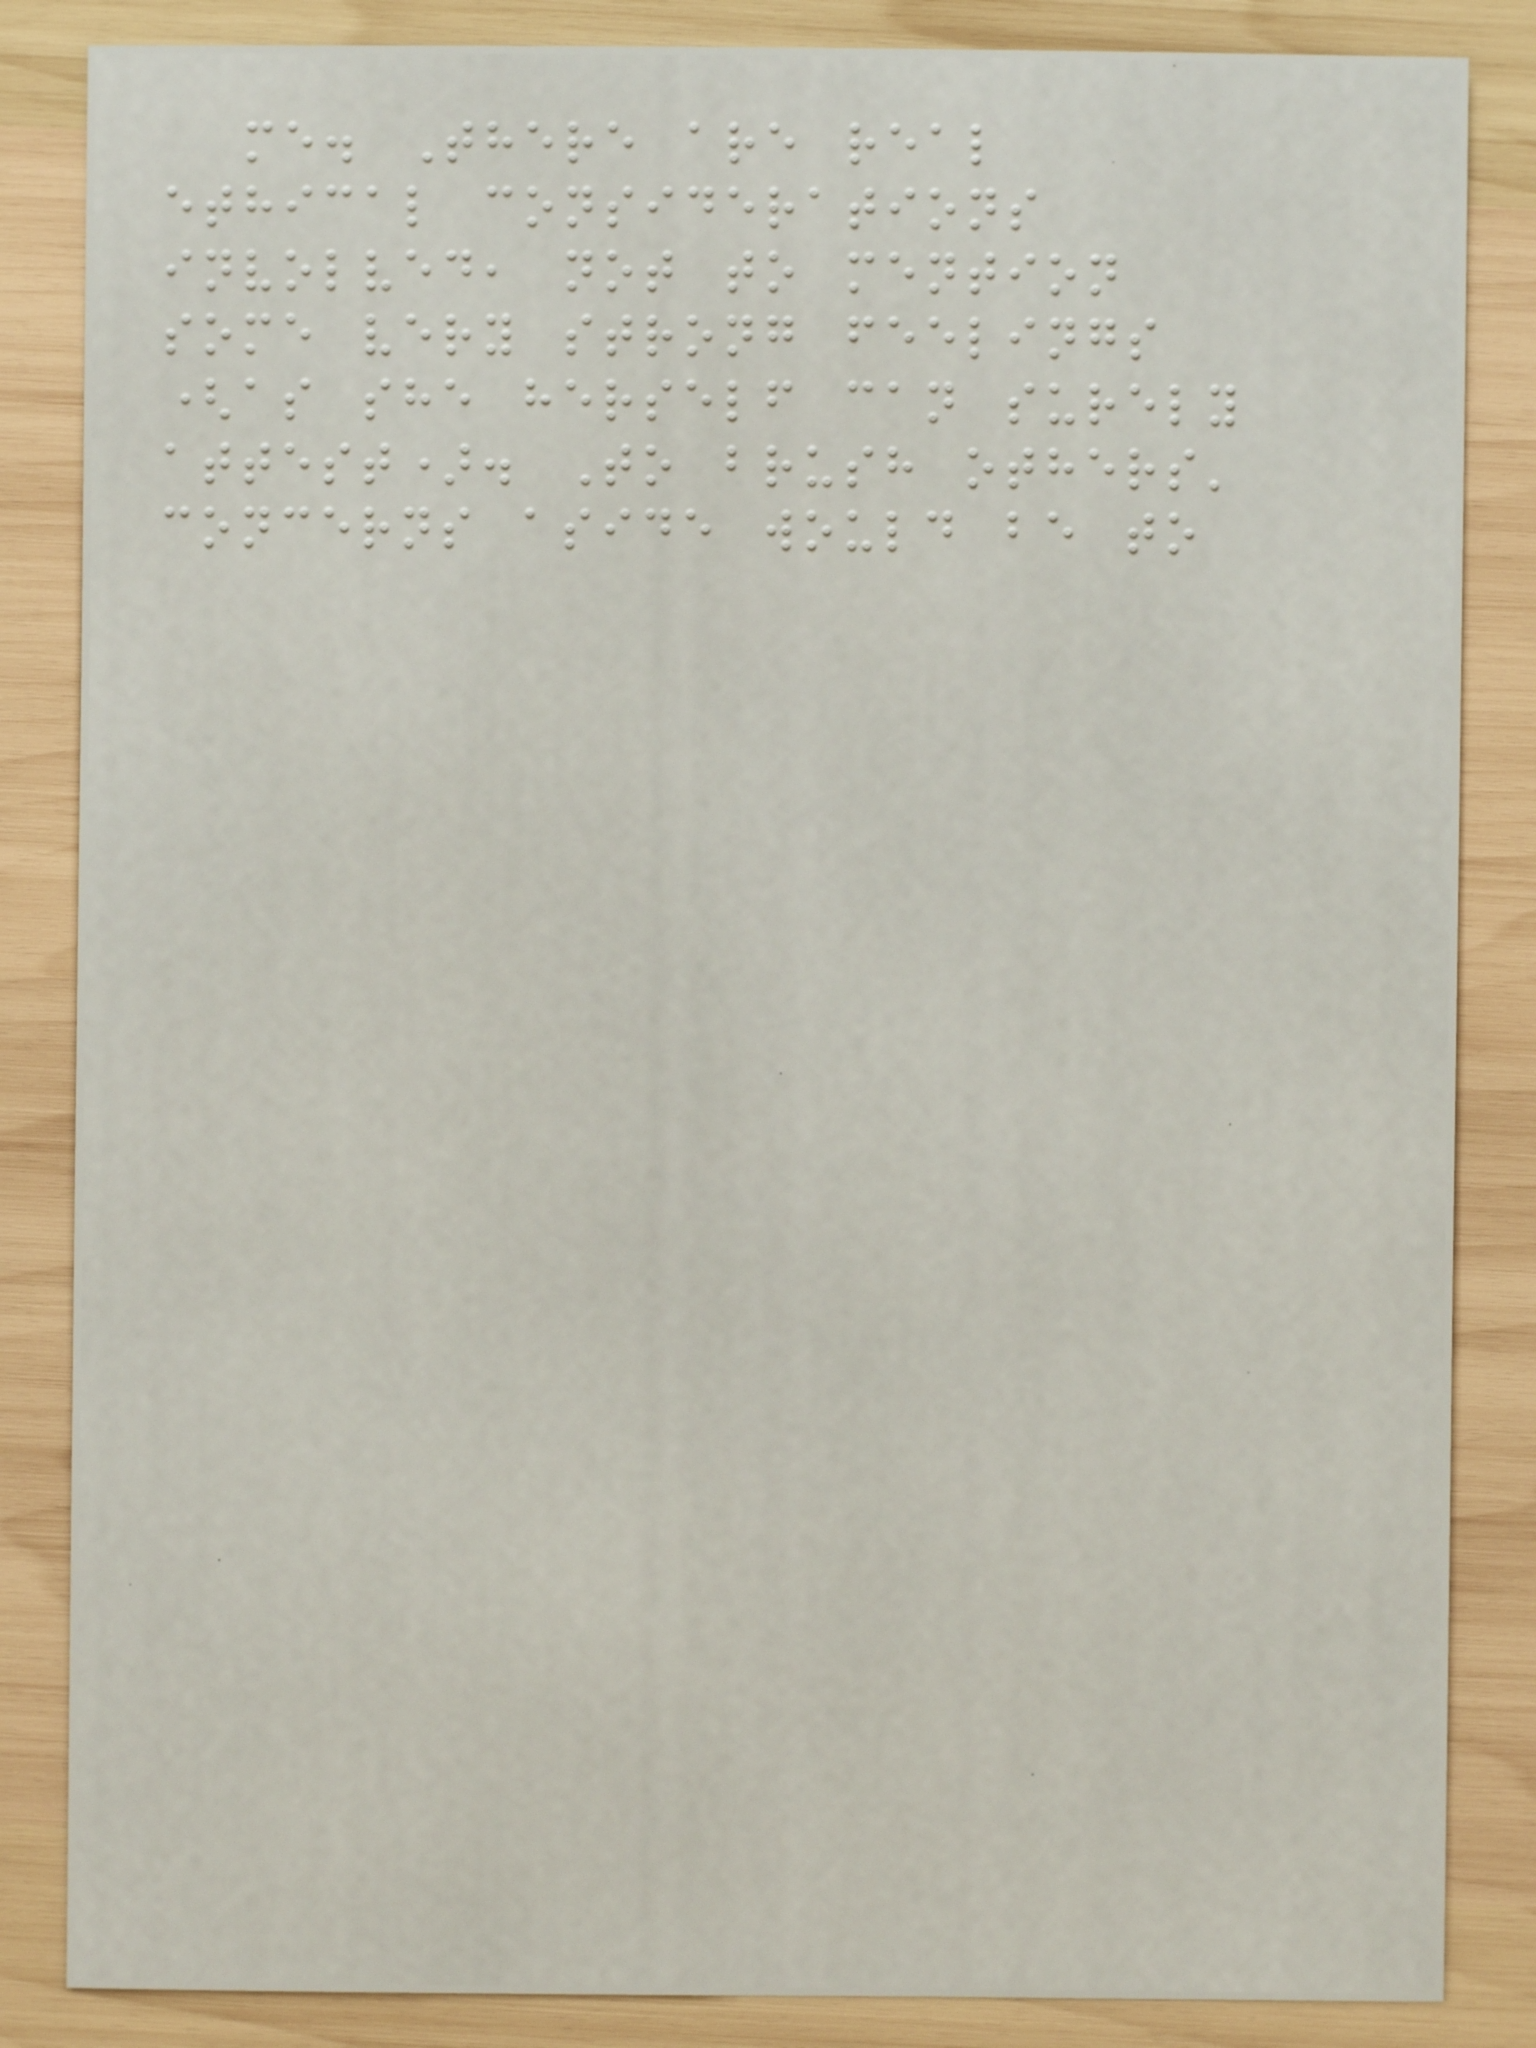me. There are real
ethical considerations
involved, not to mention
some very strong feelings
(as she herself can surely
attest). To brush others'
concerns aside would be to
